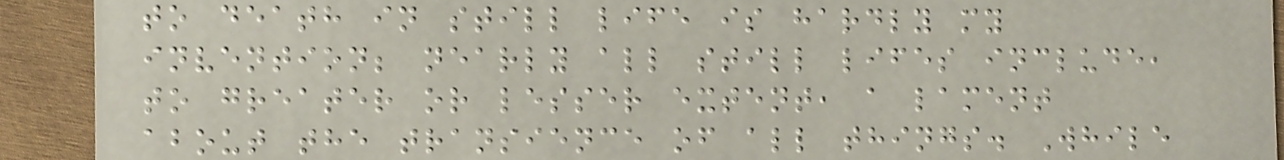to death in still life is hardly my
invention; nearly all still lifes include,
to greater or lesser extent, a lament
about the transience of all things. While
